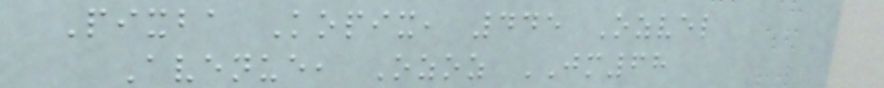Pixba Kopix, 445 Ozvel
Avenue, Ozoz JM68
